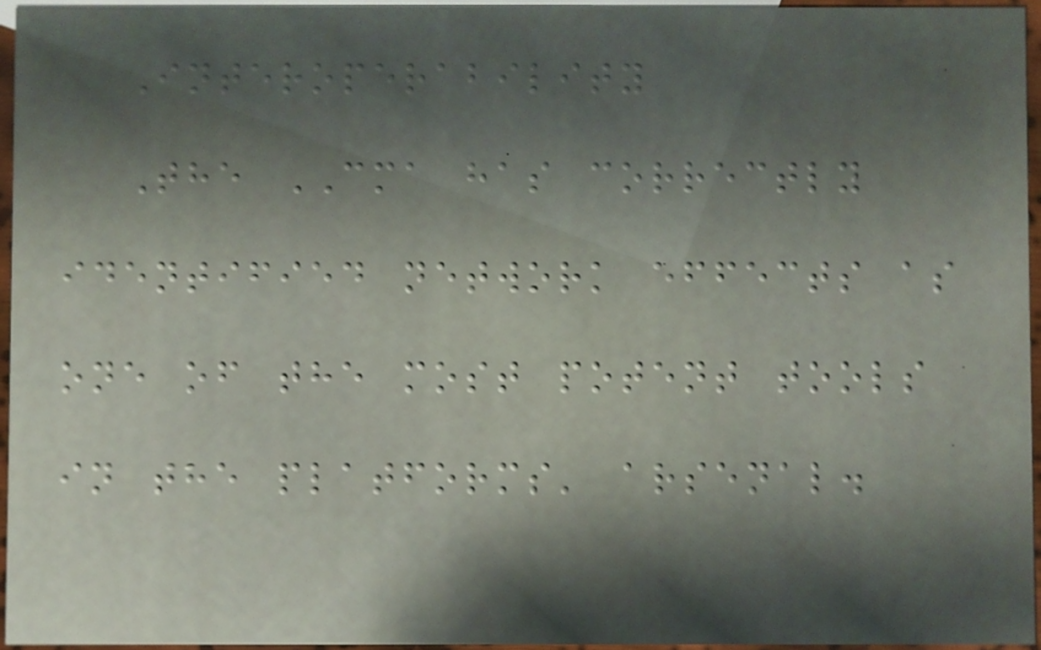Interoperability
The CMA has correctly
identified network effects as
one of the most potent tools
in the platforms' arsenal.
